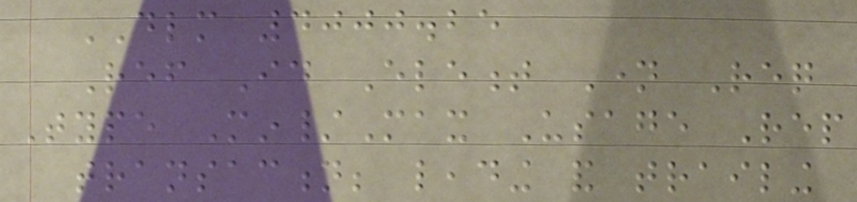DLM 4000.25
Ref Id Element Name Req
Type Min/Max Usage Rep
transaction; leading and trailing
